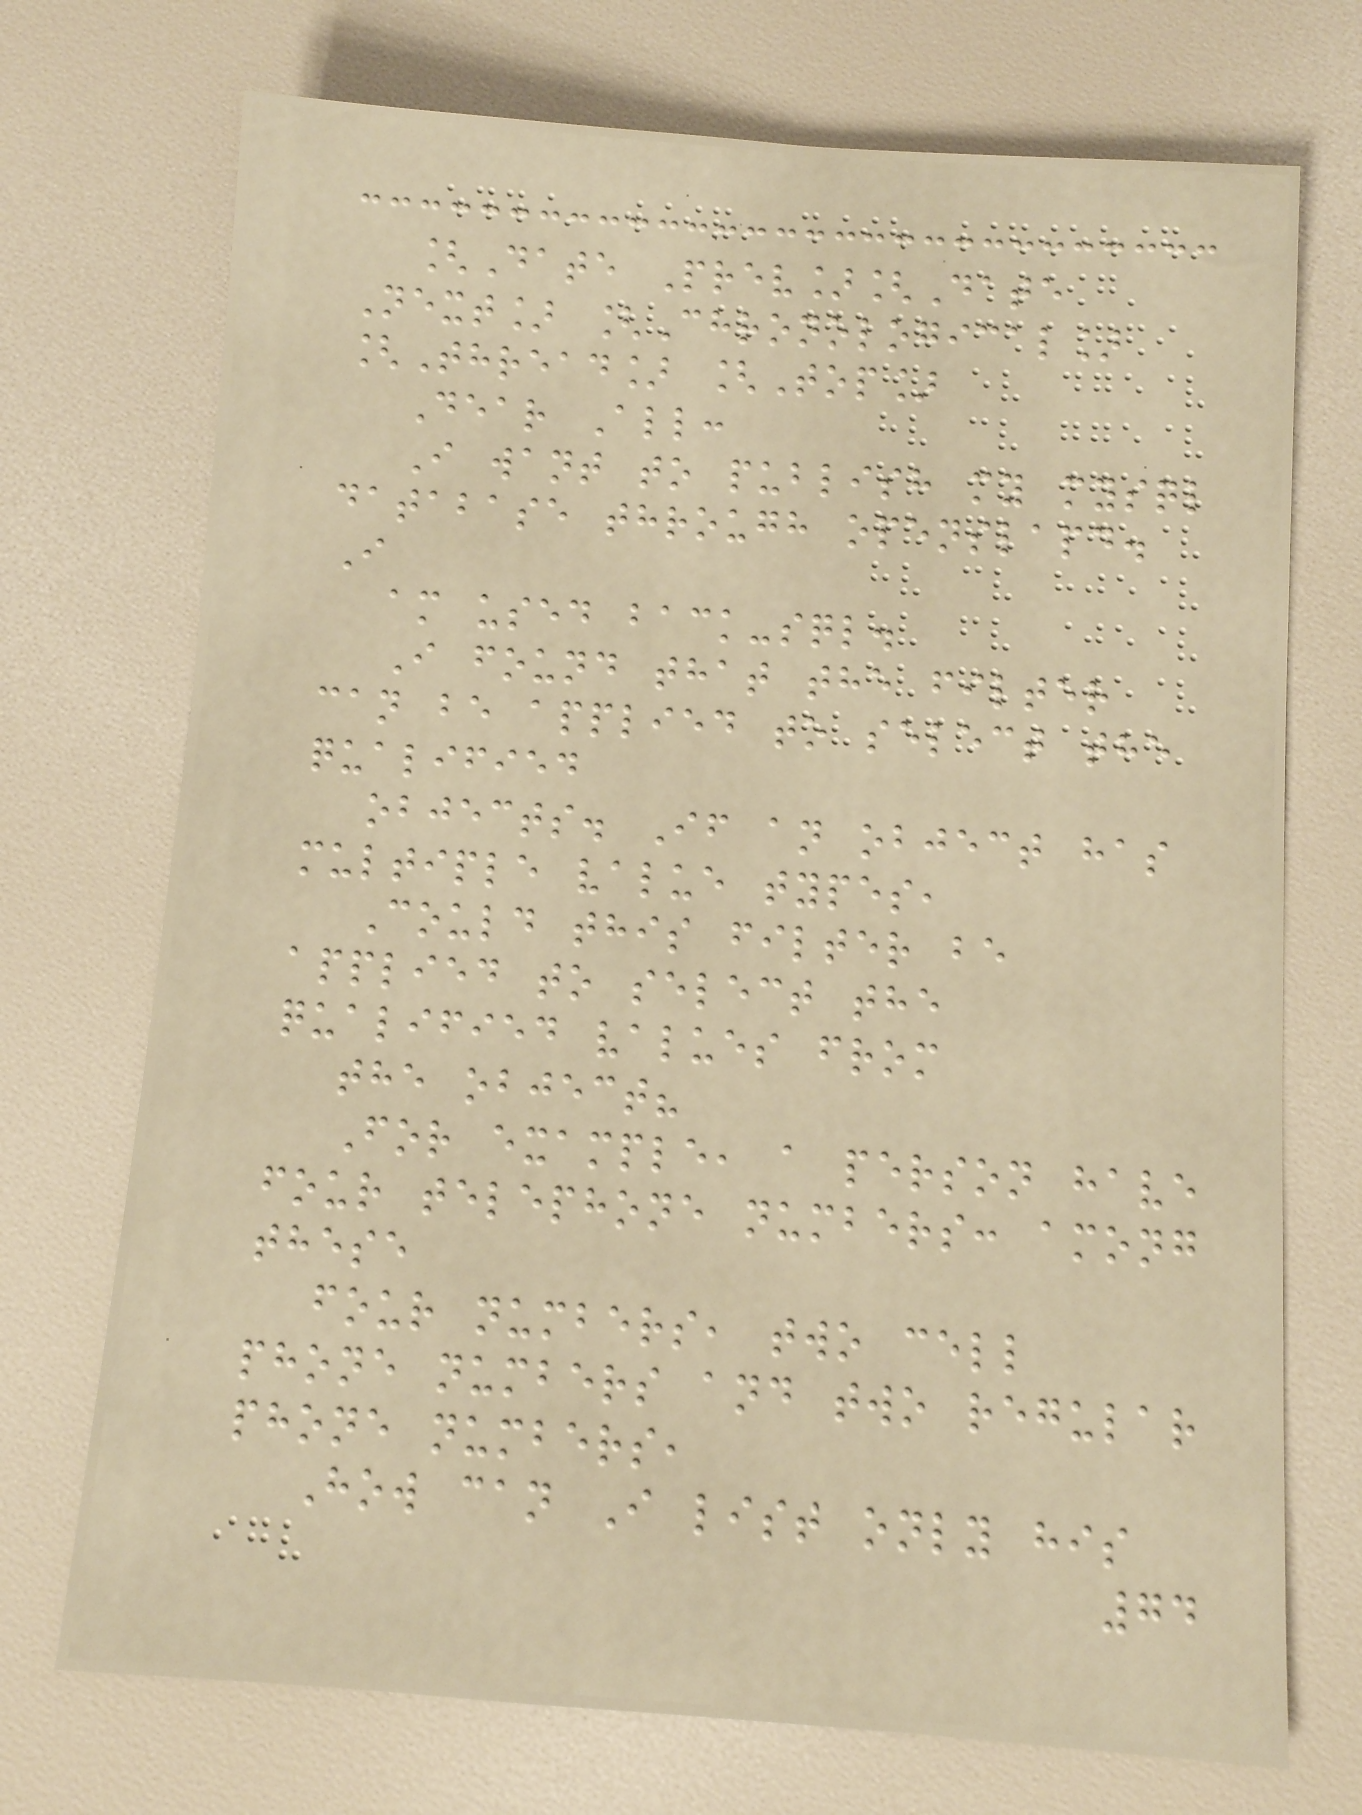[Date Prev][Date
Next] [Chronological]
[Thread] [Top]
Dear All:
I want to publish my mysql
database through openslapd.
I
am used back-sql.
I found that the filter
can be applied to select the
qualified
objects. If an object has
multiple value types,
Could this filter be
applied to select the
qualified values from
the object?
For example, a person have
four telephone numbers: among
these
four numbers, two cell
phone numbers and two regular
phone numbers,
How can I list only his
74
